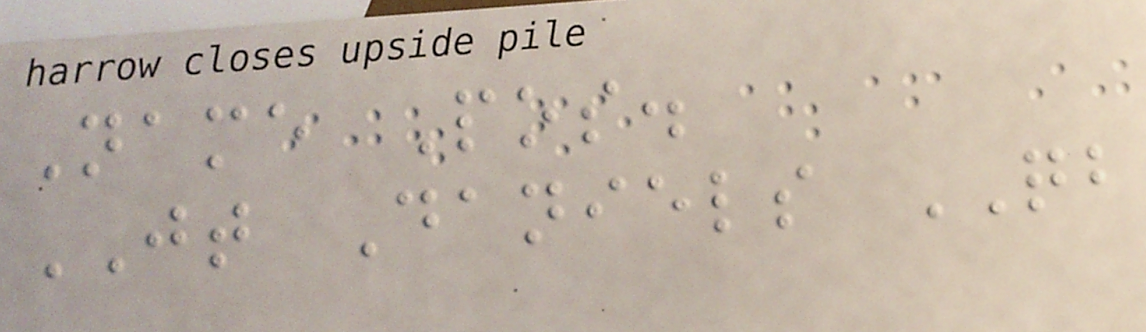Name Pos.
JT Daniels QB
